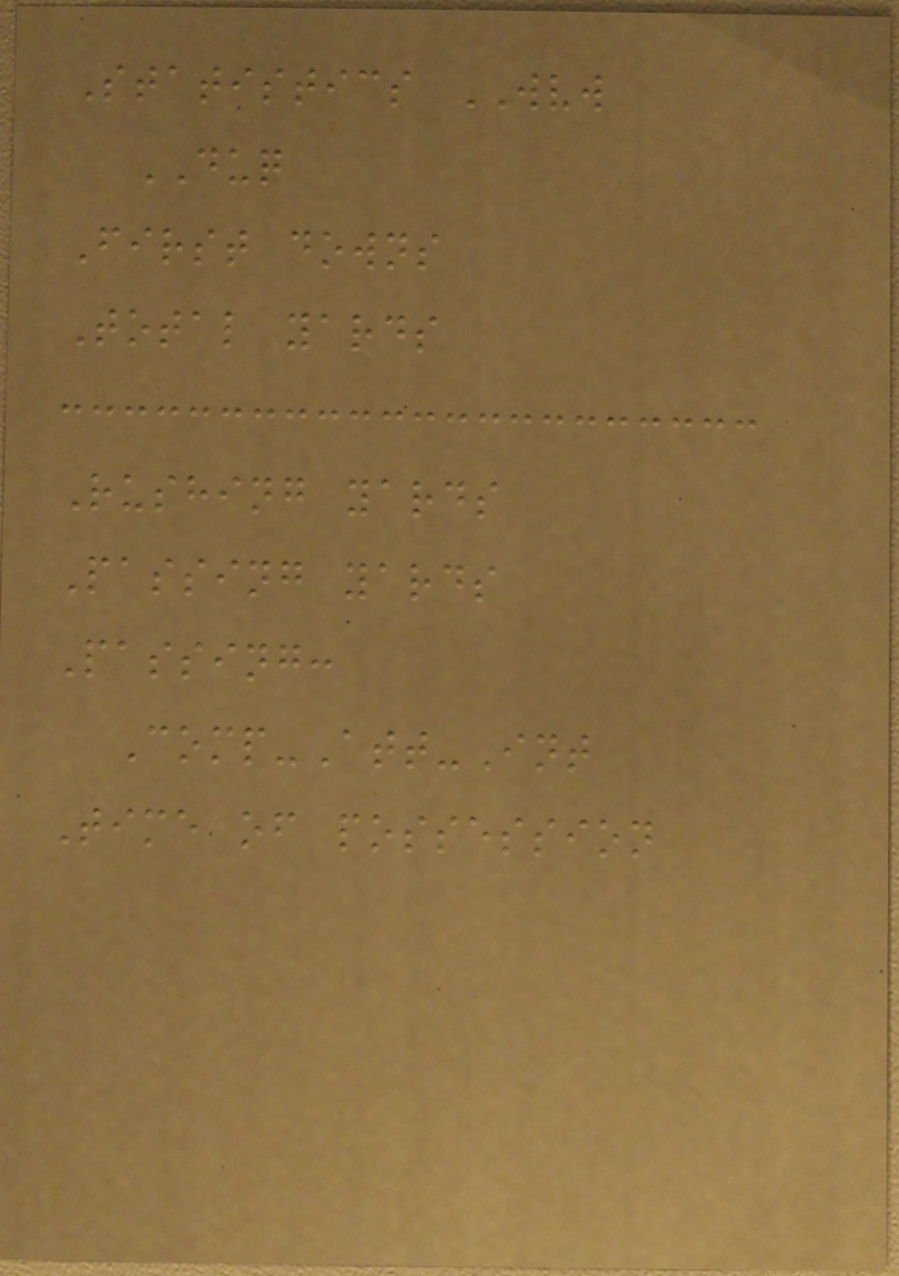Statistics WVW
DUQ
First downs
Total yards
Rushing yards
Passing yards
Passing:
Comp-Att-Int
Time of possession
